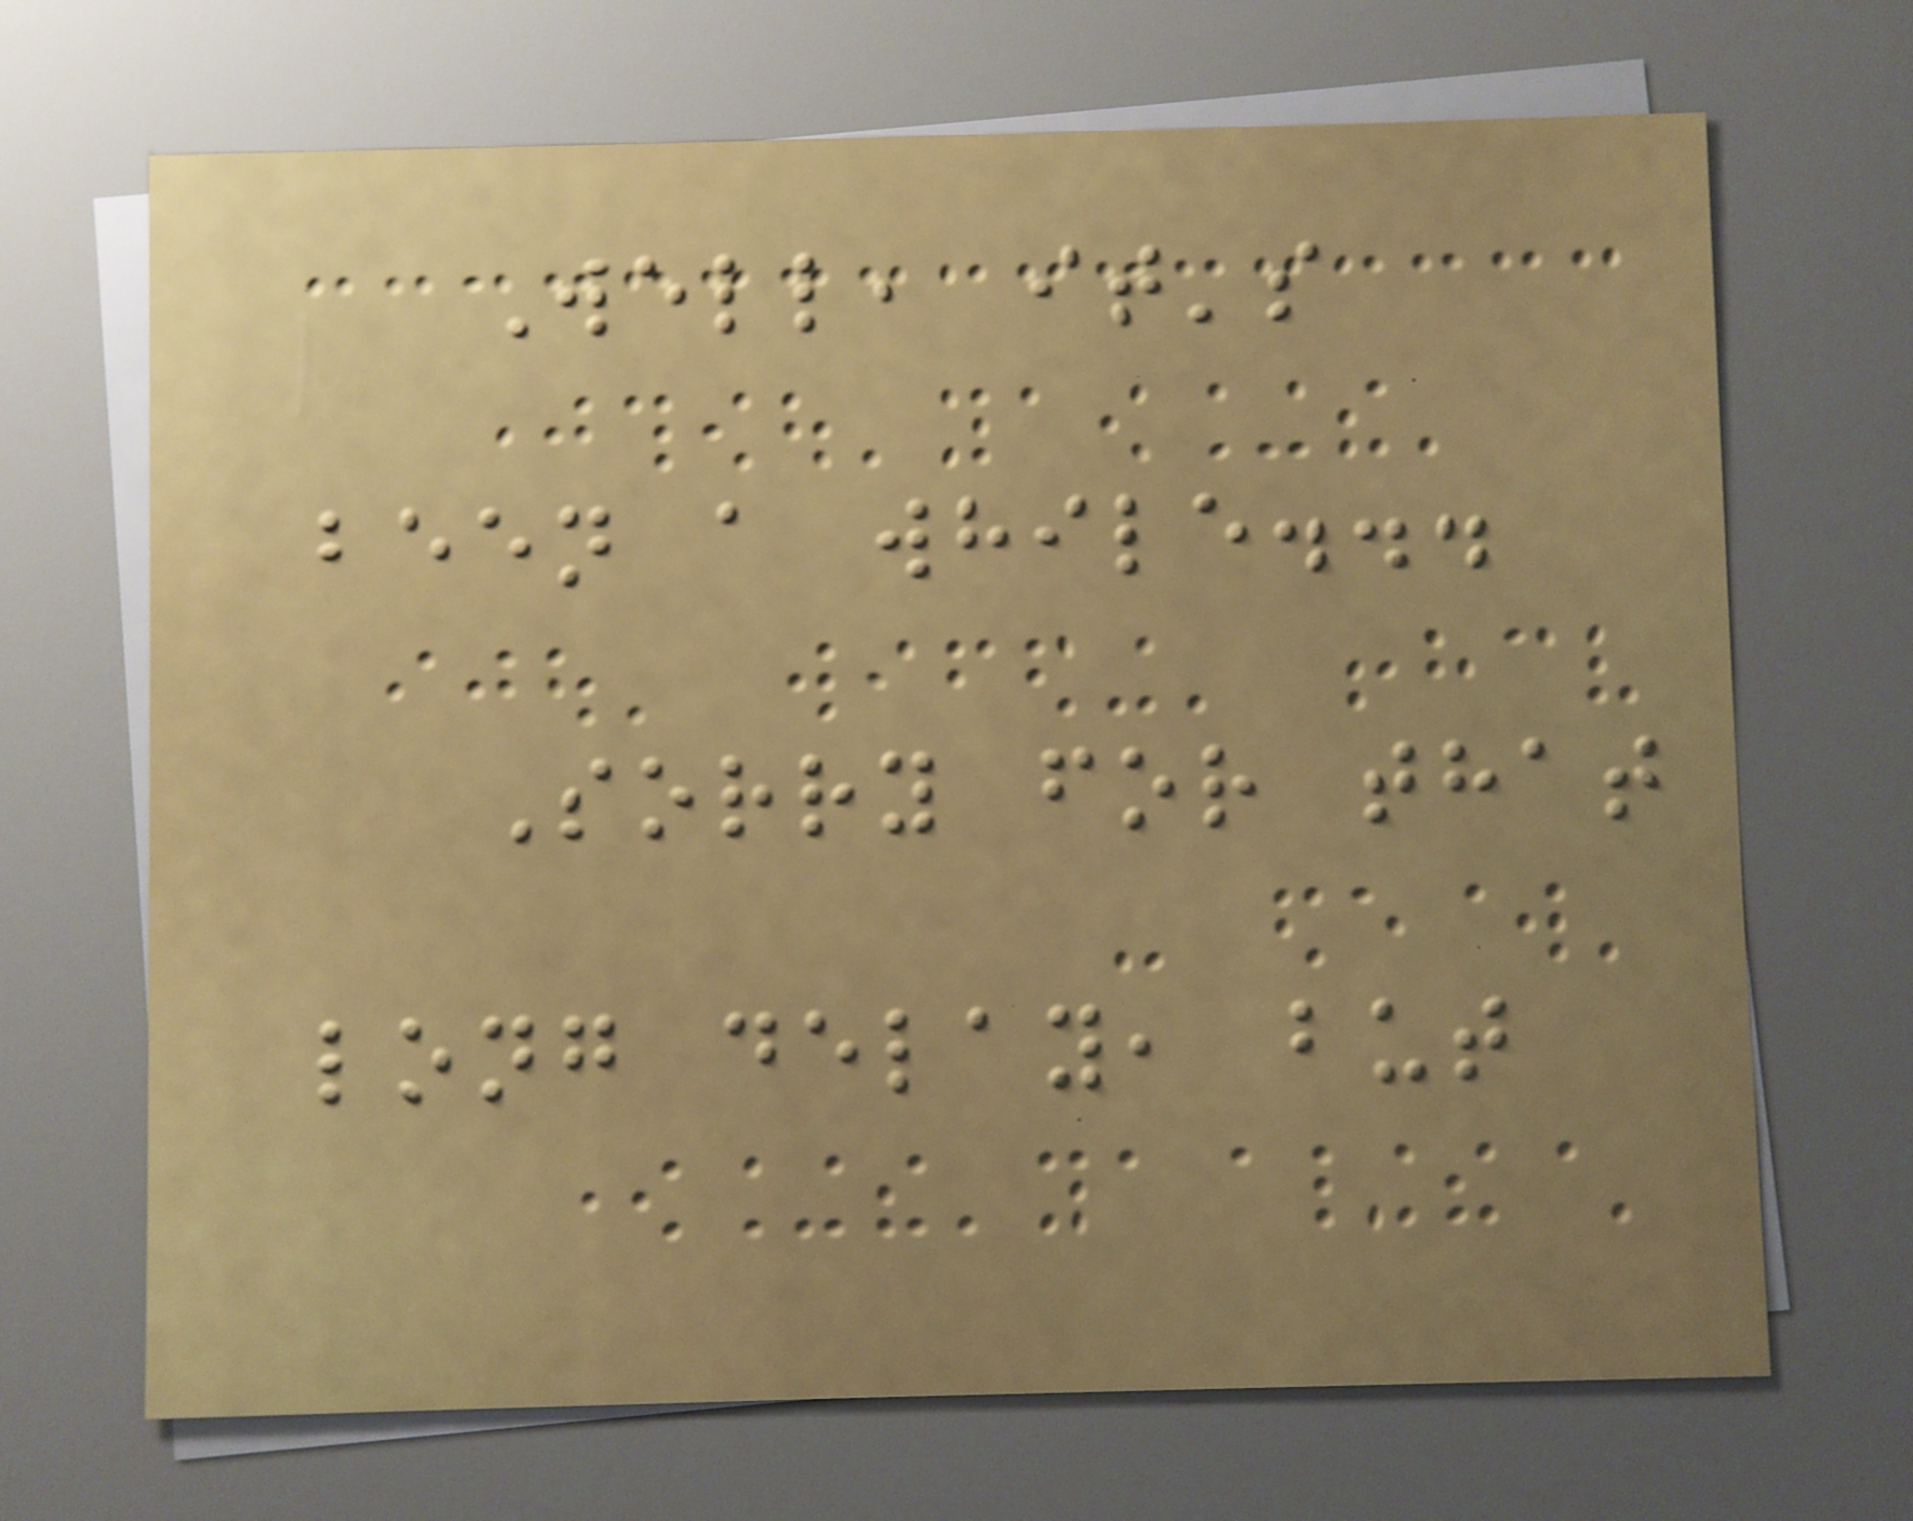Well, it's
been a while...
Sorry for that
long delay, but
